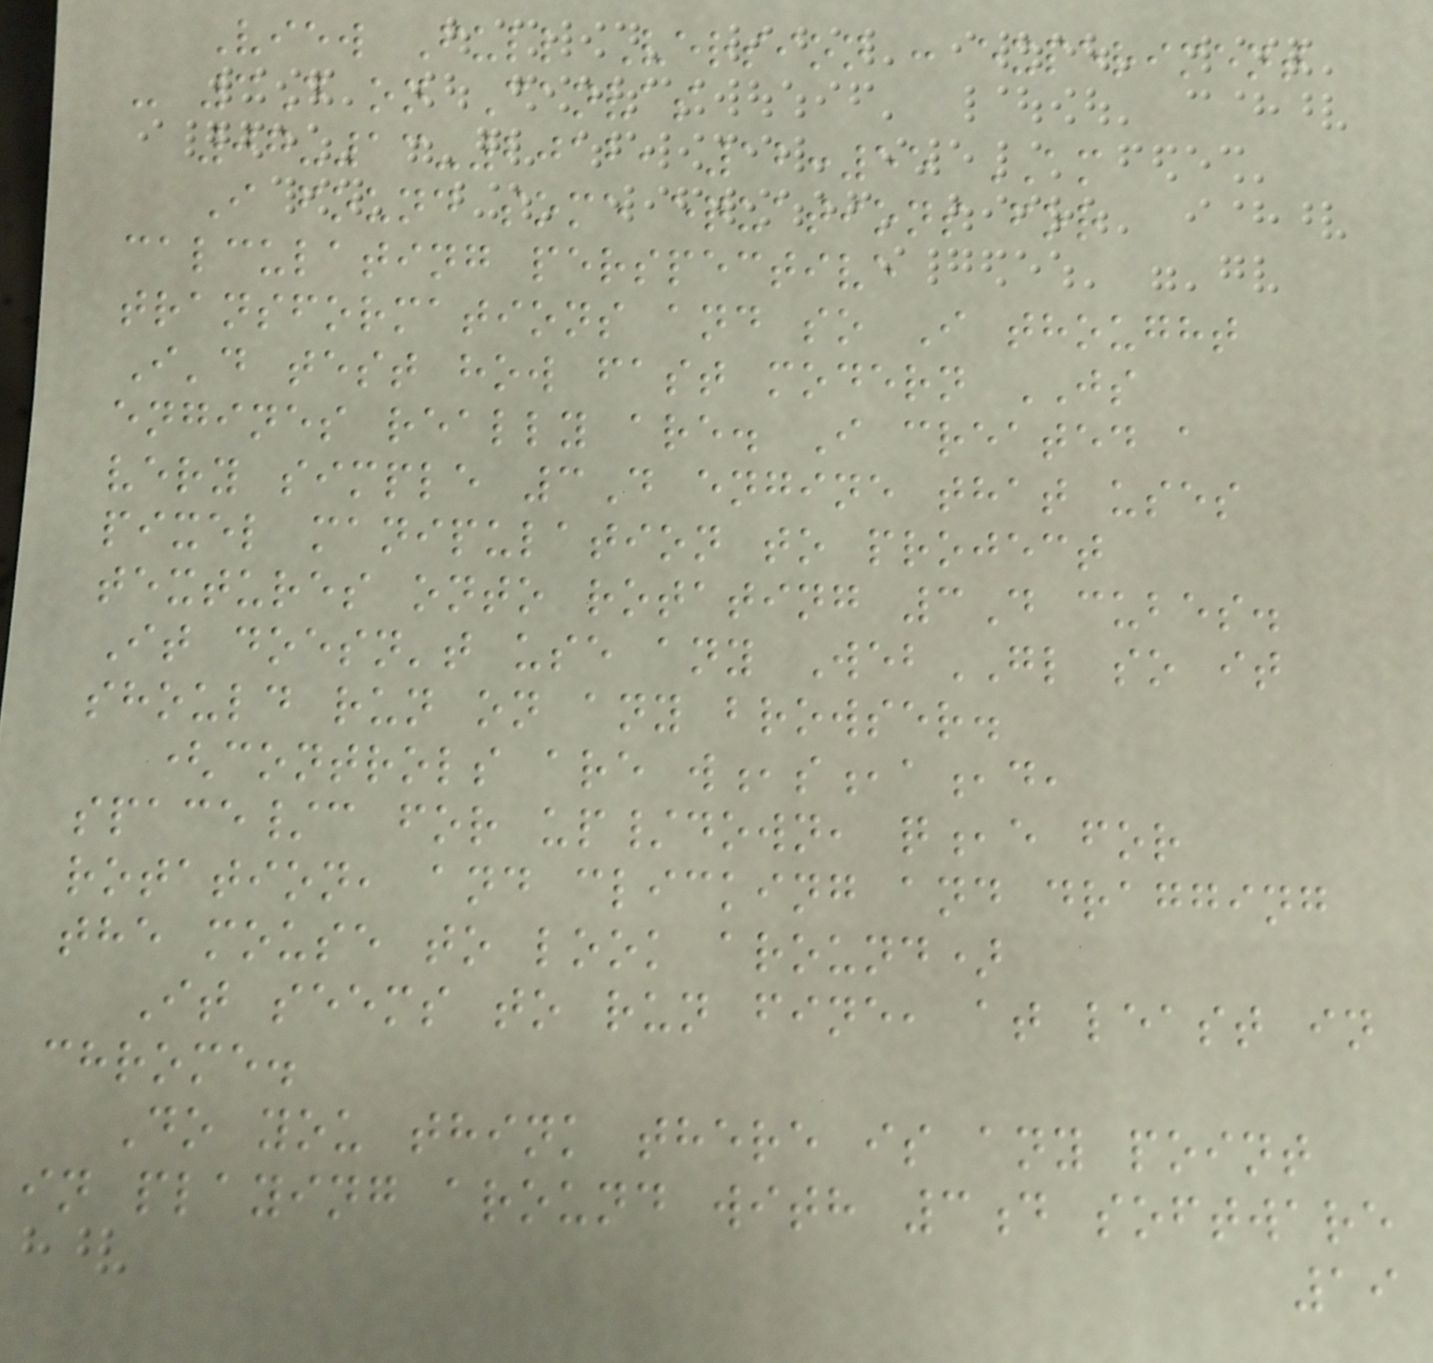View Full Version : experiment
- 3D on Canvas
07-13-2012, 12:55 AM
I found some equations for
calculating perspective
transformations and so I thought
I'd test how fast modern JS
engines really are. I created a
very simple 3D engine that uses
pixel manipulation to project
textures onto rotating 3D cubes.
It doesn't use any WebGL so it
should run on any browser.
(controls are w,s,a,d,
space/c for up/down, q,e for
rotation, and clicking and dragging
the mouse to look around)
It seems to run fine, at least in
chrome.
Do you think there is any point
in playing around with 3d software
19
